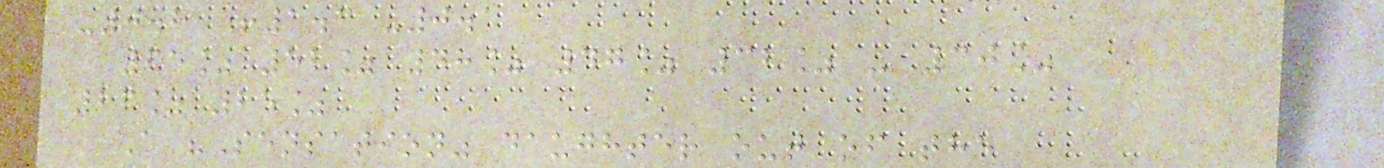-0.2 +1.3 -0.1
65% 52% 48% 47% 32% - 30%
26% 25%
A "Sensation" daughter out of the
